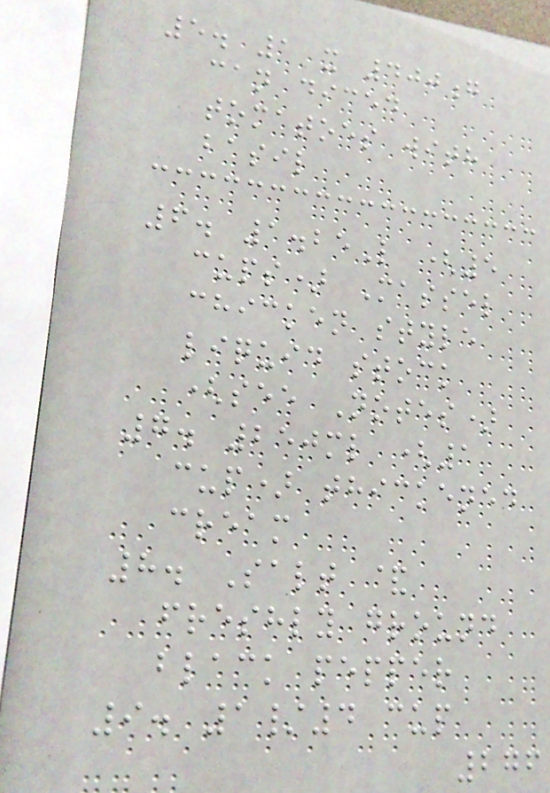5. 1 x 400g
can diced
tomatoes with
basil
6. 1.25L (5
cups) Massel
chicken style
liquid stock
(see Notes)
7. 250ml (1
cup) thickened
cream
8. Salt &
freshly ground
black pepper
9. 1/4 cup
276
